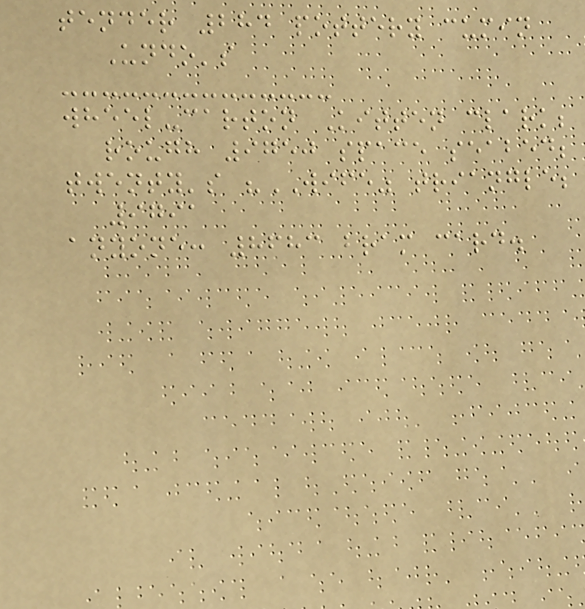tender 284 pottery cumin
Undo's
wheel-carton Kitten clark;
rough 9750 space seabed;
twenty's "WIFE" triangle;
9791
anyone: 8683 bram card.
